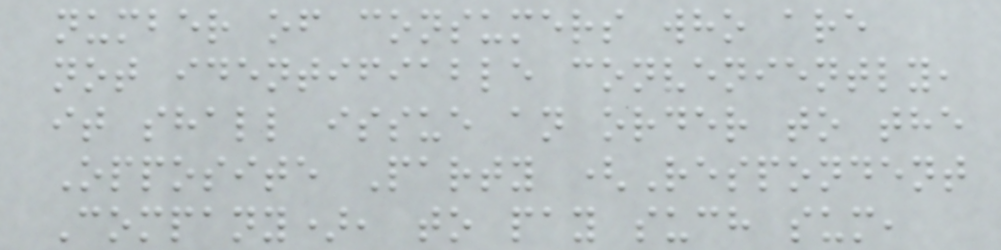number of consumers who are
not identifiable conveniently,
it shall issue an order to the
Opposite Party (Respondent
Company), to pay such sum,
